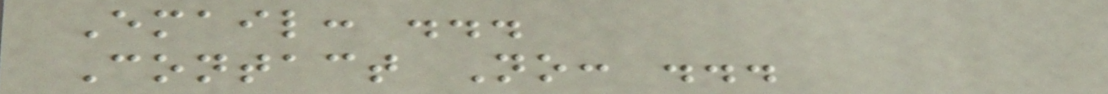Email: ...
Contact No: ...
